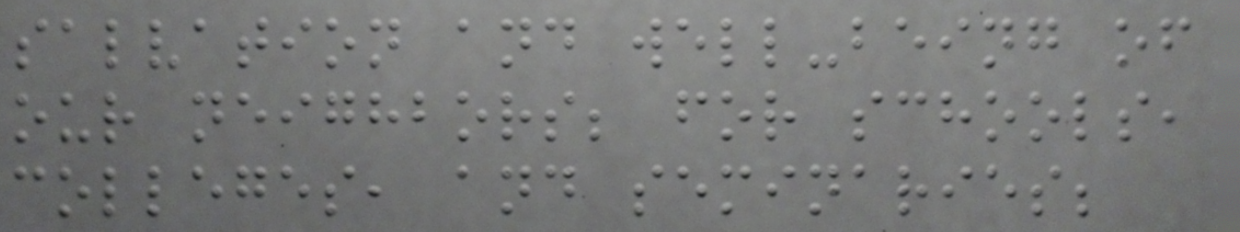salvation and well-being of
our neighbors; for schools,
colleges, and seminaries;
